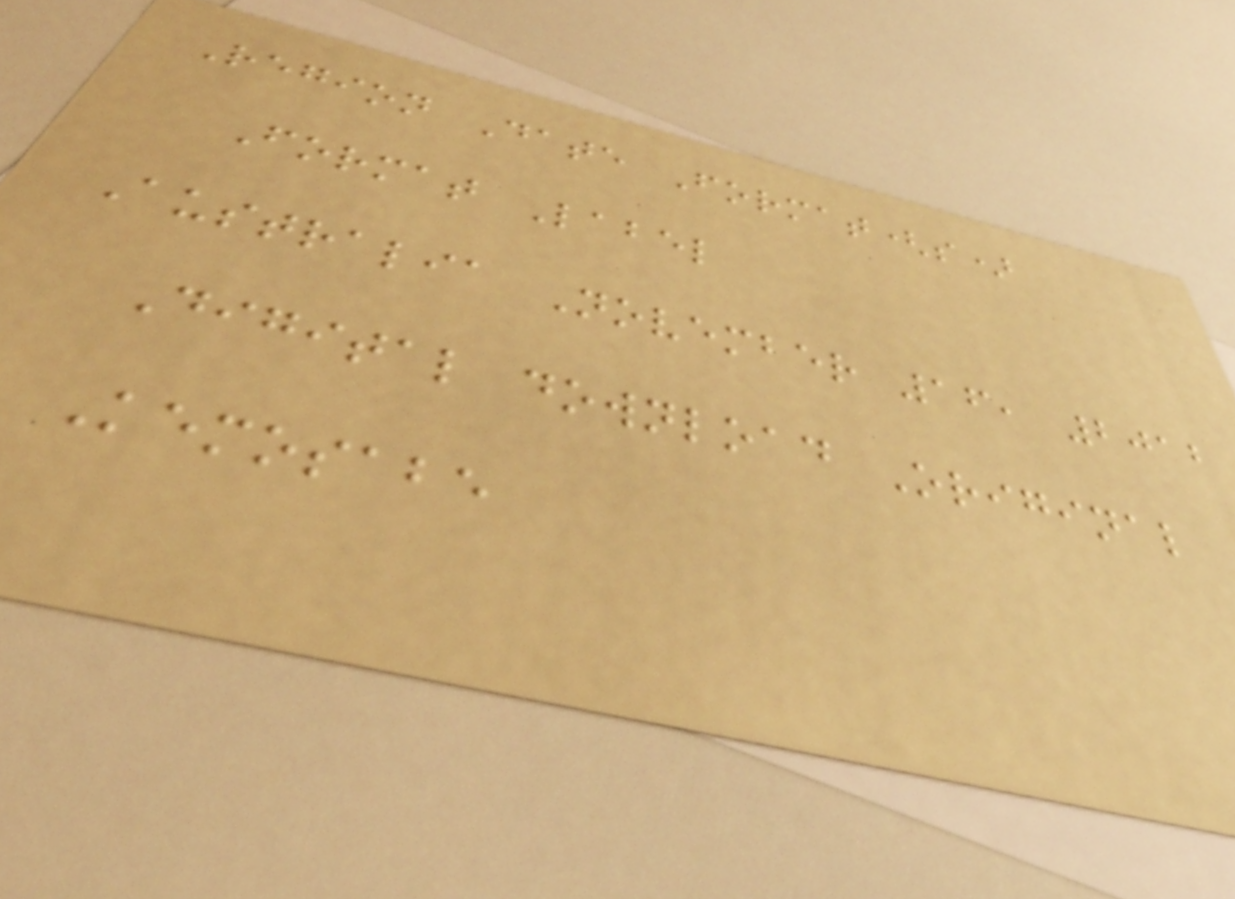Region Date Format(s)
Format Label
Australia November 16, 2012
Digital download Original
Kemosabe
